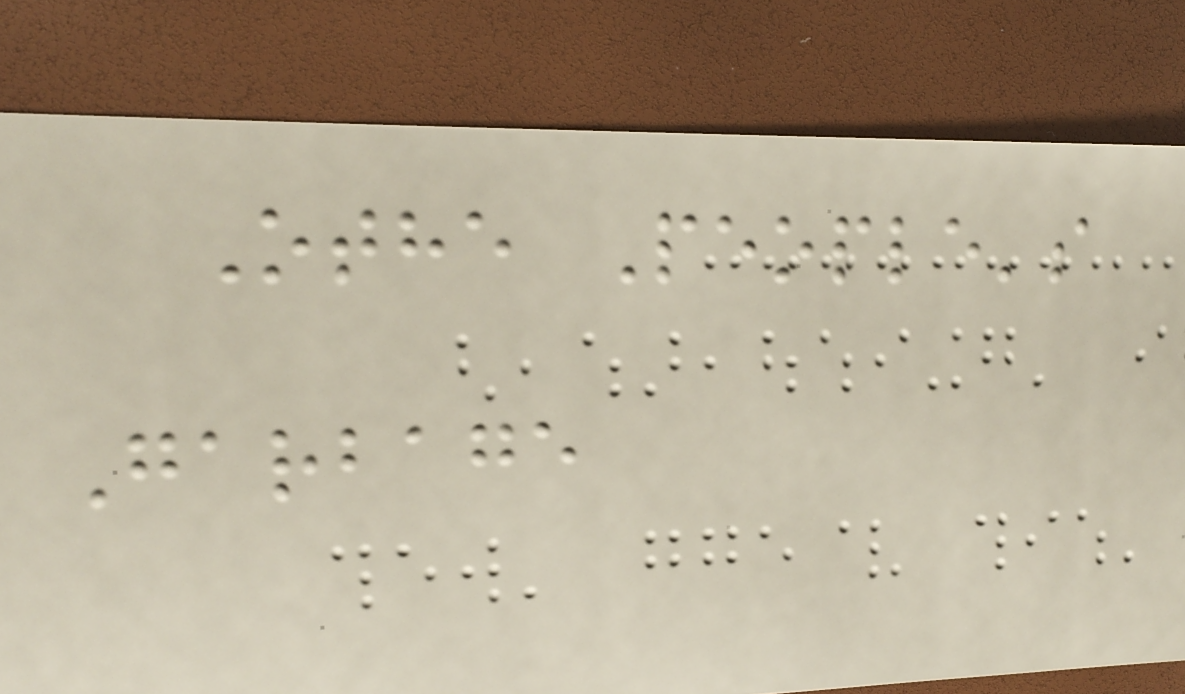Othe People's
Garbage
